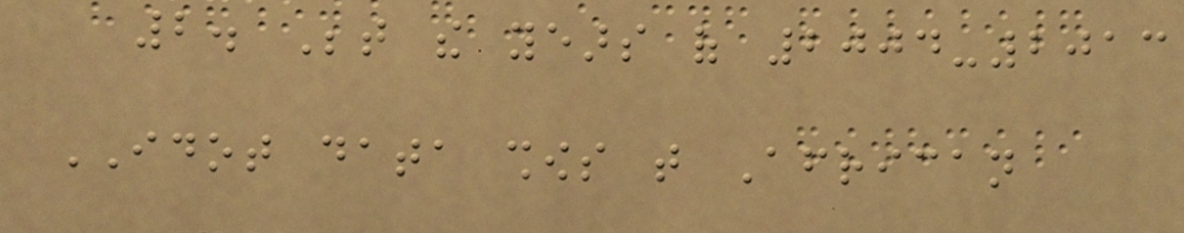2. Between the years of 2004-2013
IDOT data shows that African
